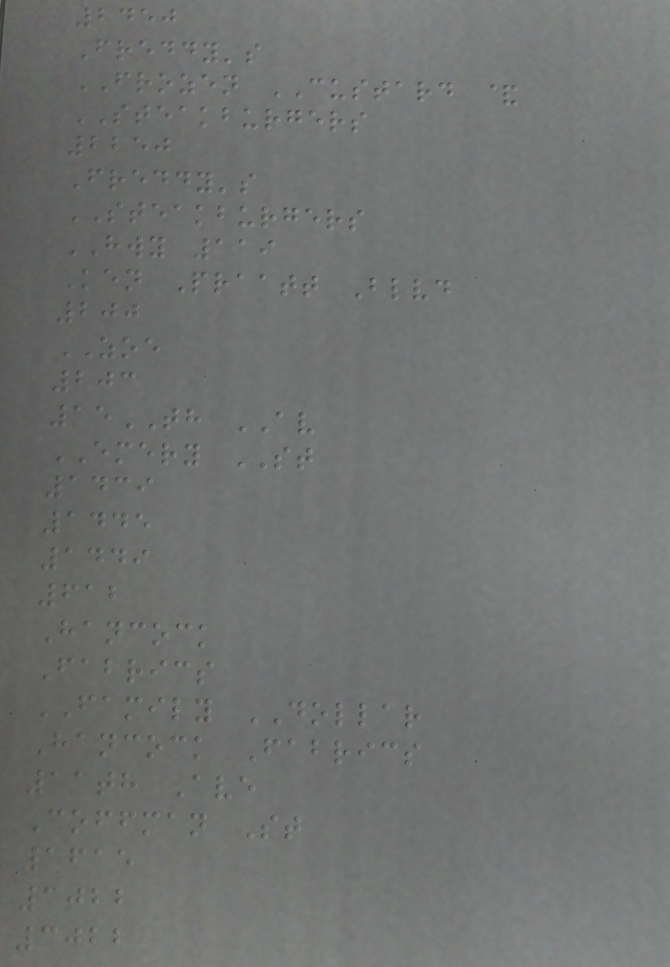2450
Freddy's
FROZEN CUSTARD &
STEAKBURGERS
2250
Freddy's
STEAKBURGERS
HWY 119
Ken Praatt Blvd
200
ZOE
203
15TH AV
EMERY ST
1439
1445
1449
612
Hancock
Fabrics
FAMILY DOLLAR
Hancock Fabrics
11th Ave
Coffman St
1615
3022
3022
